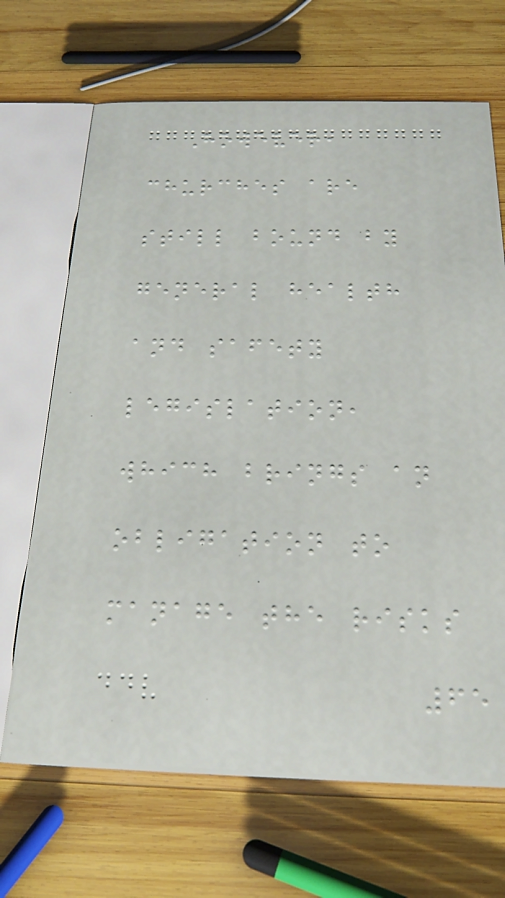However,
churches are
still bound by
general health
and safety
legislation,
which brings an
obligation to
manage the risks
65
